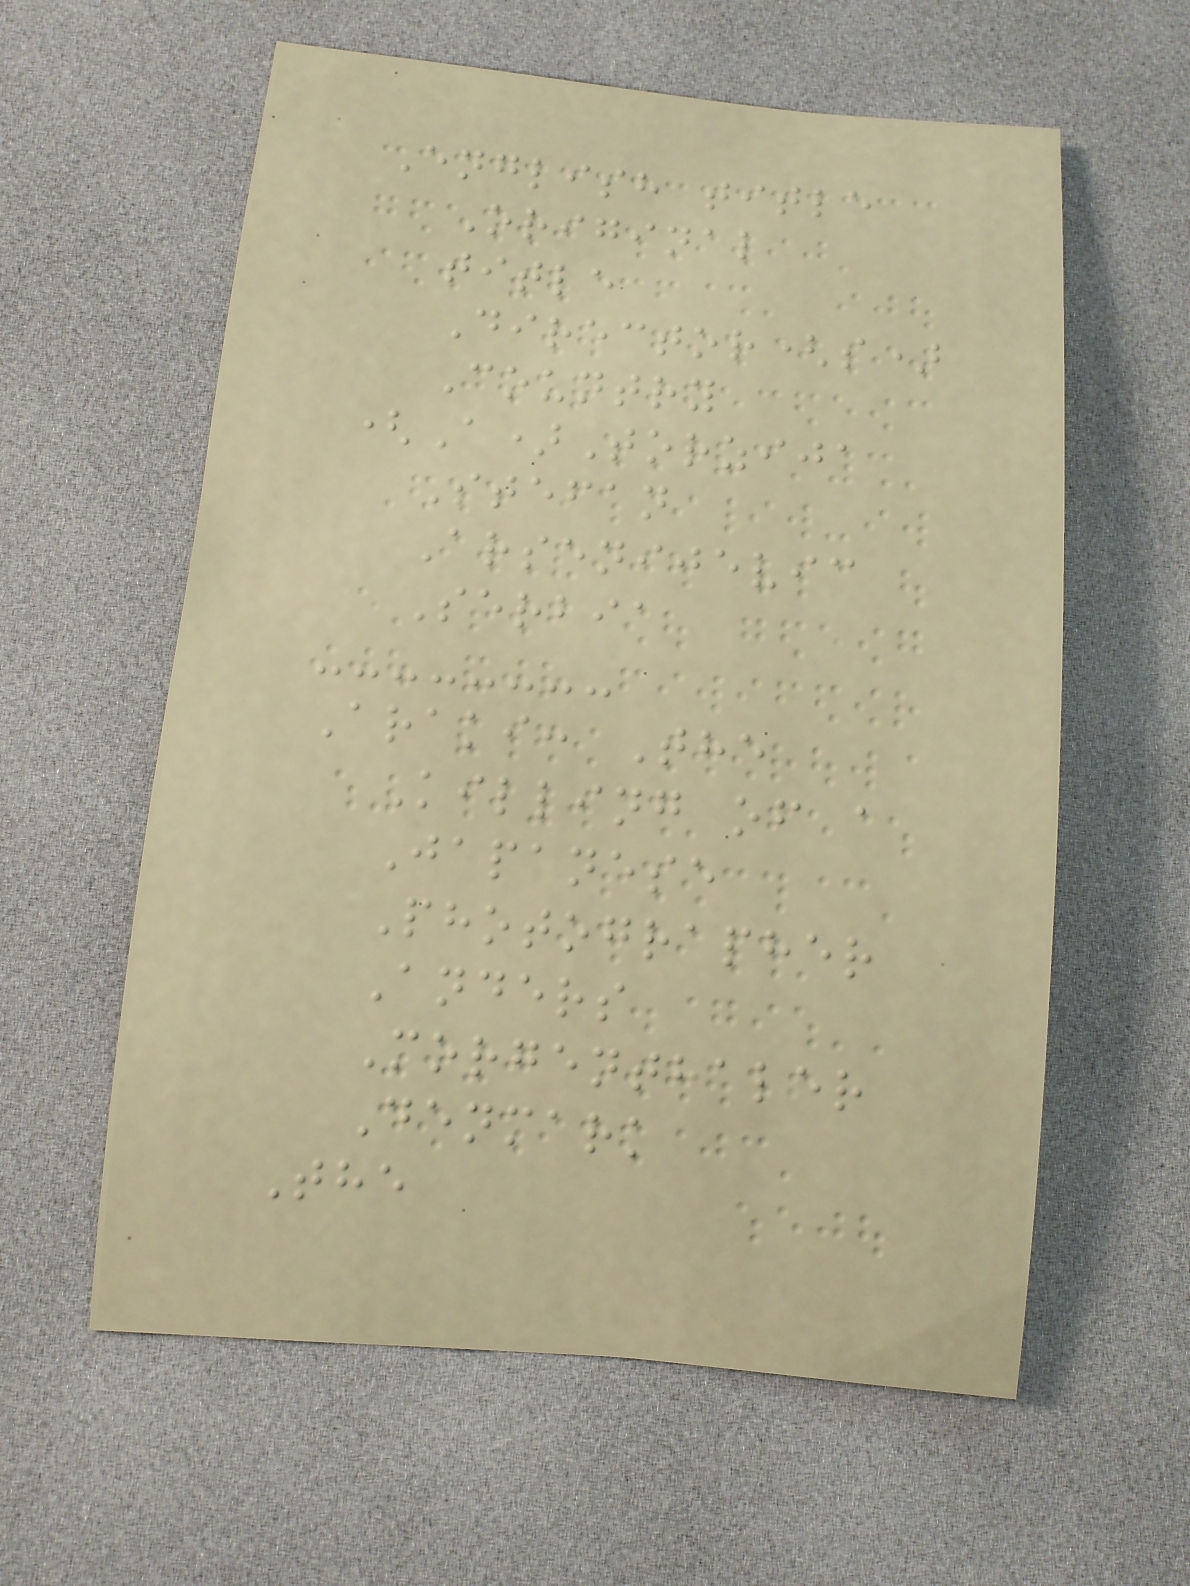English title
Original
title
Director(s)
Country
(A)Torzija
Stefan
Arsenijevic
Serbia
Araki: The
Killing of a
Japanese
Photographer
Anders
Morgenthaler
Denmark
The
